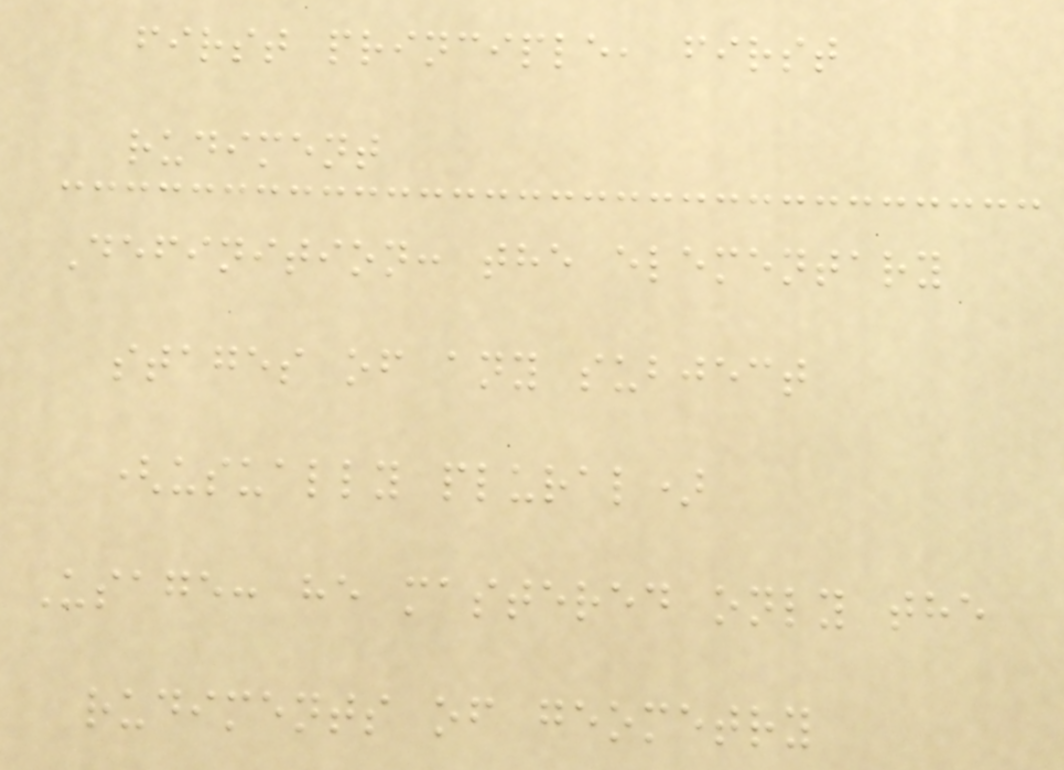first principle, first
rudiment
Definition: the elementary
stages of any subject
(usually plural)
Usage: he mastered only the
rudiments of geometry
